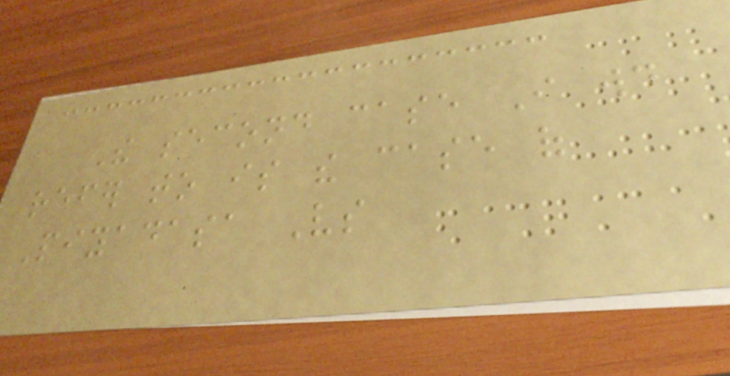The second case I would
refer to is the case of
Piyadasa Vs
